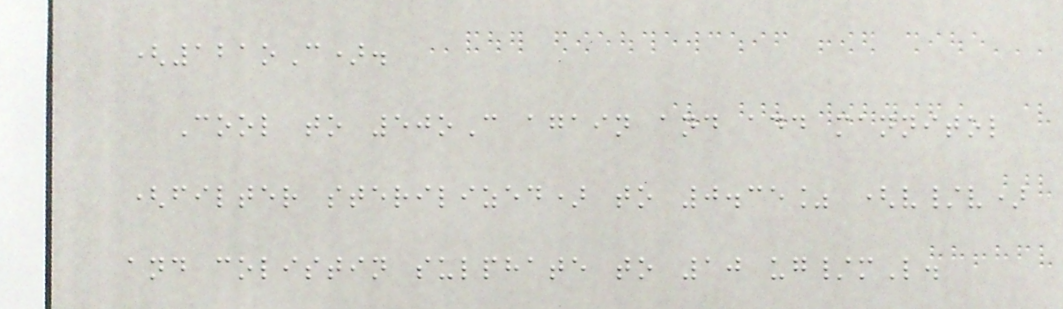(121oC).
Cool to 50oC again and add mannitol
(filter sterilized) to 0.35% (v/v)
and colistin sulphate to 10 ug/mL.
